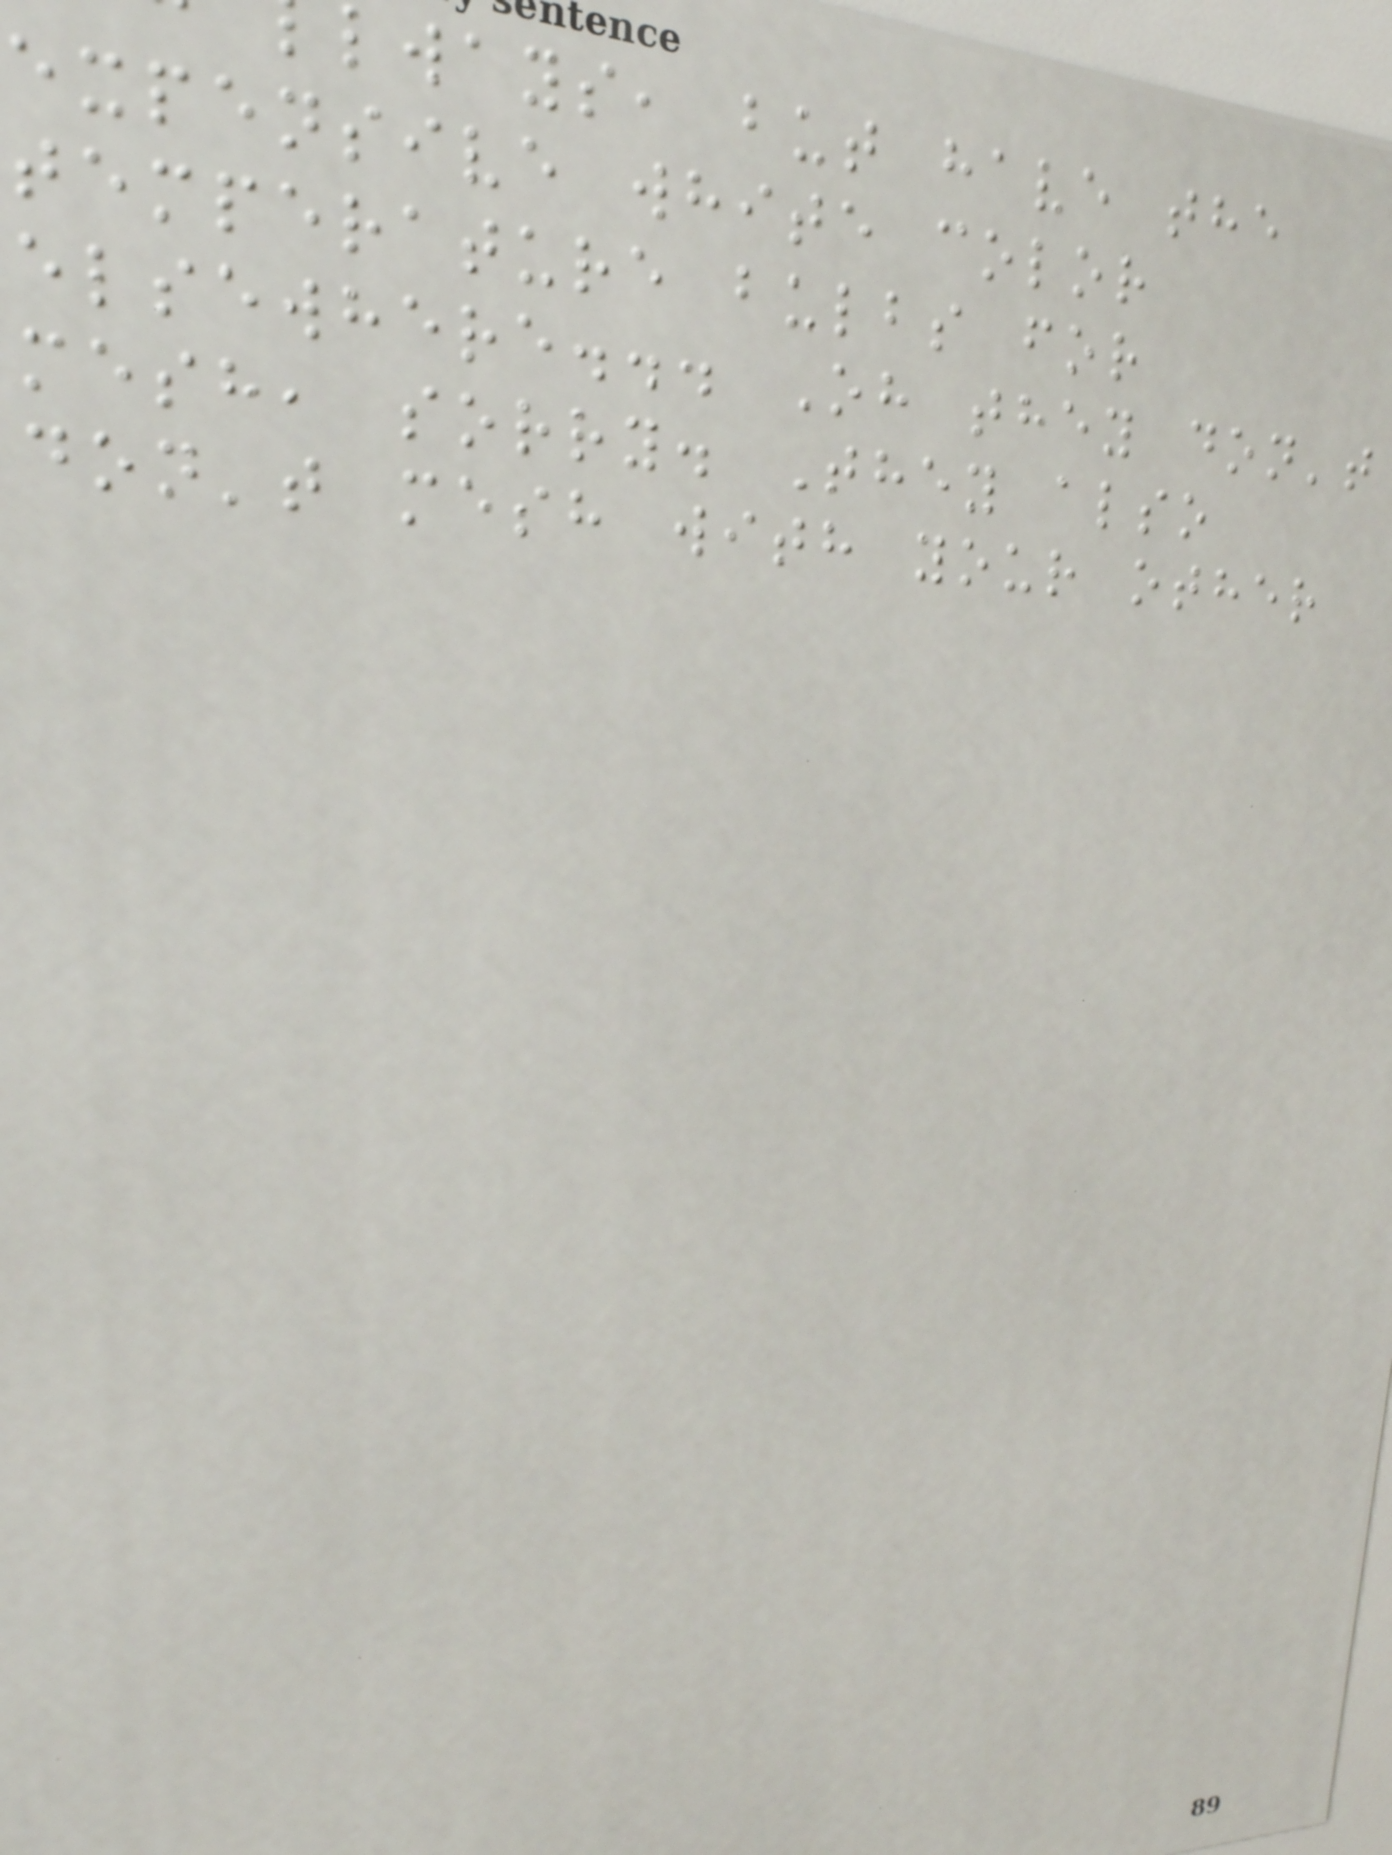lways, but have the
expensive white color
temperature bulbs for
elsewhere... Oh they don't
mesh, sorry. They also
don't mesh with your other
